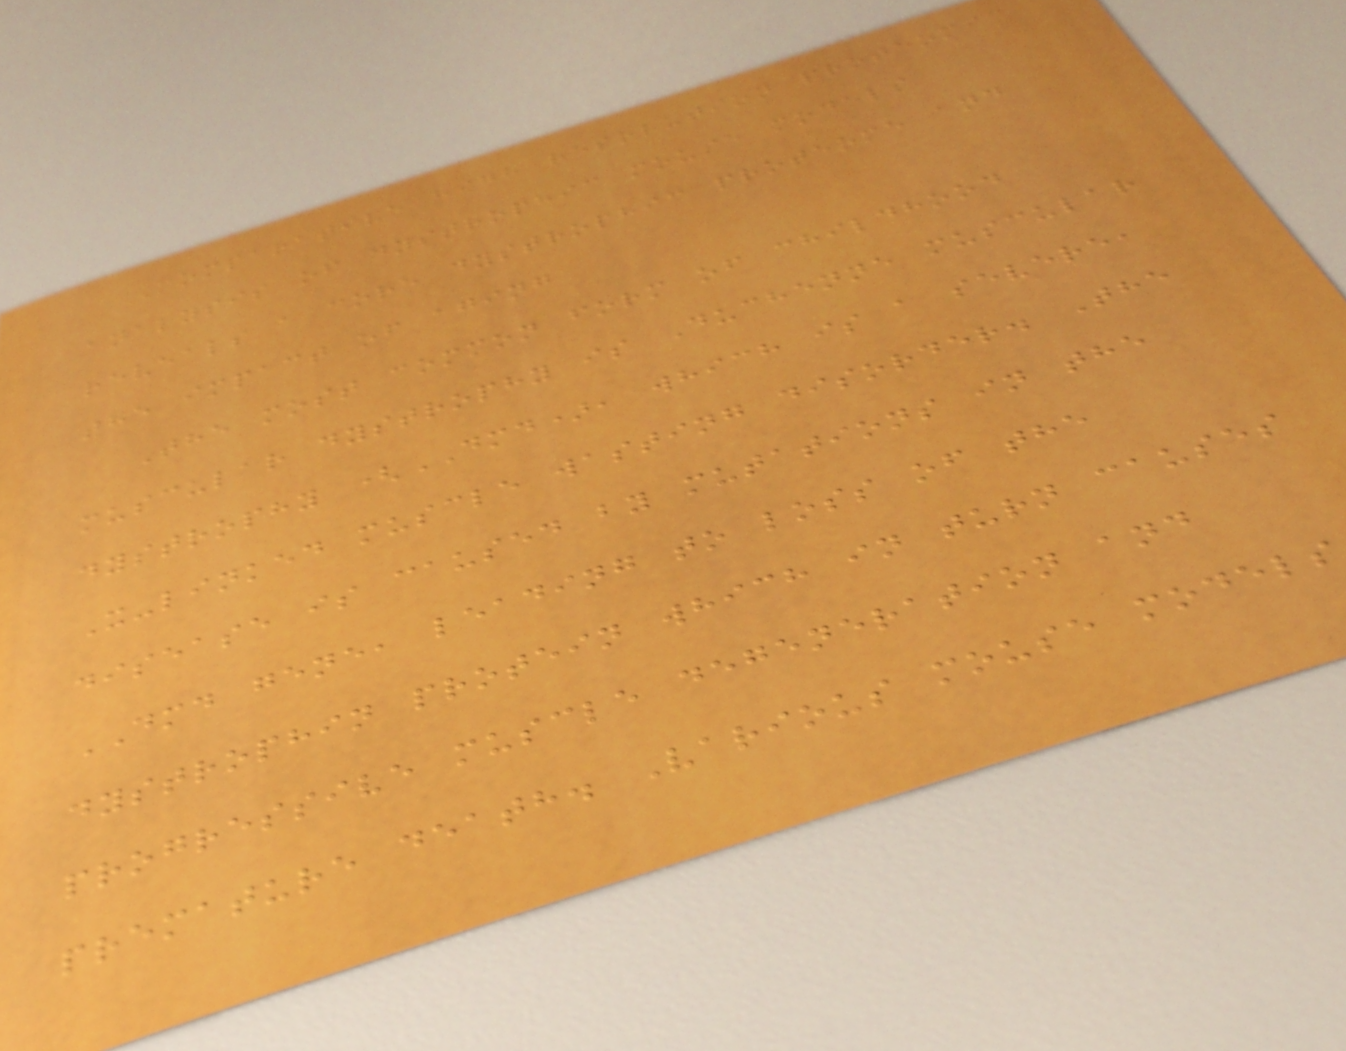Comparative high resolution proteomic
analysis of dystrophic mouse models
reveals a core dystrophic proteome and
the impact of aging
The most common form of childhood
muscular dystrophy is Duchenne muscular
dystrophy (DMD), which is a severe,
X-linked muscle wasting disorder. The
disease is caused by mutations in the
DMD gene, leading to loss of the
dystrophin protein which in turn causes
progressive muscle degeneration and
premature death. Various mouse models
